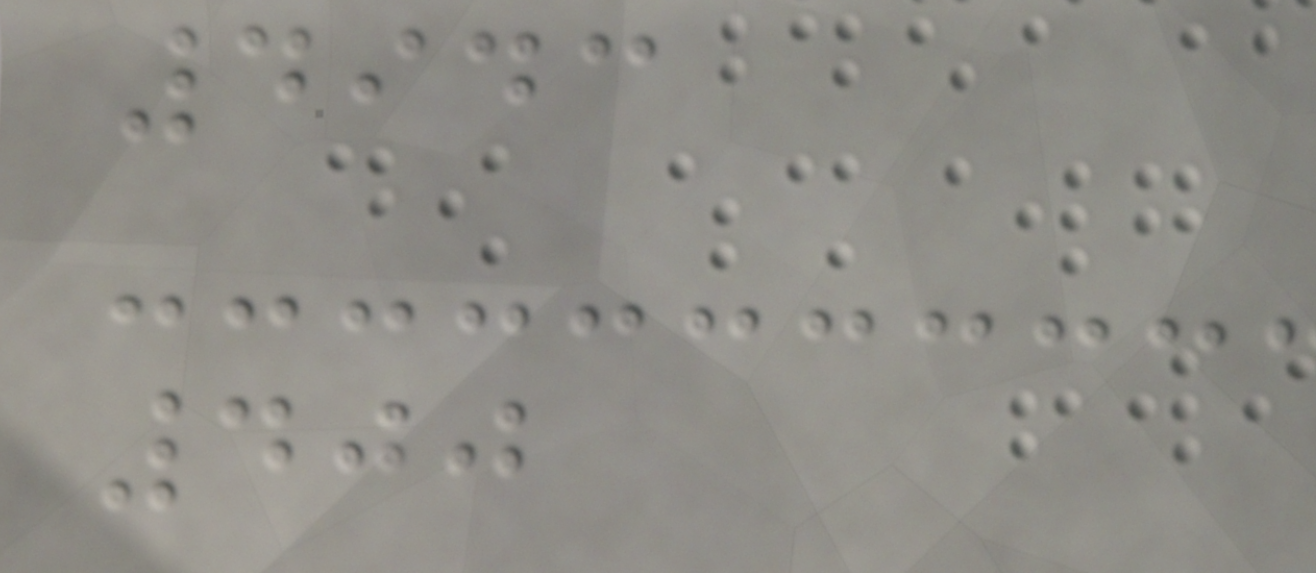4943
400
